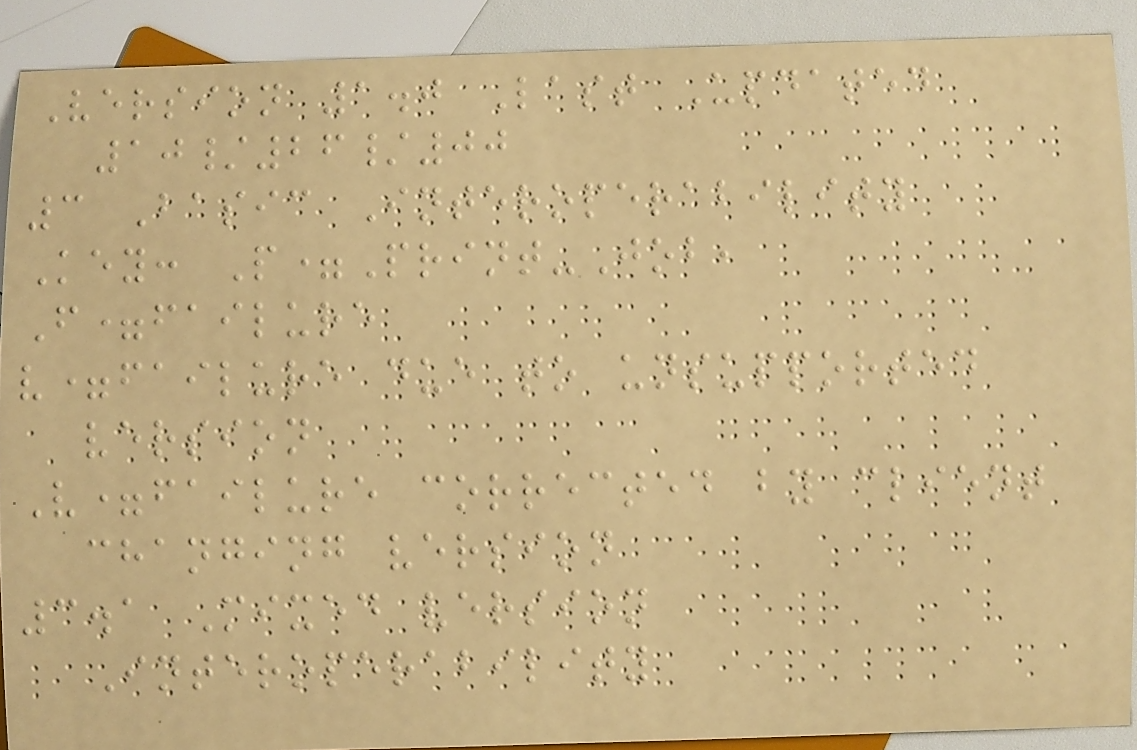Version 1.0 Last Updated
10/26/00
3 Basic Interoperability
Key: P=Print-Job,
F=failure
v=failure due to unsupported
version
V=failure corrected by client
changing version
3.1 Mixed version
Interoperability
